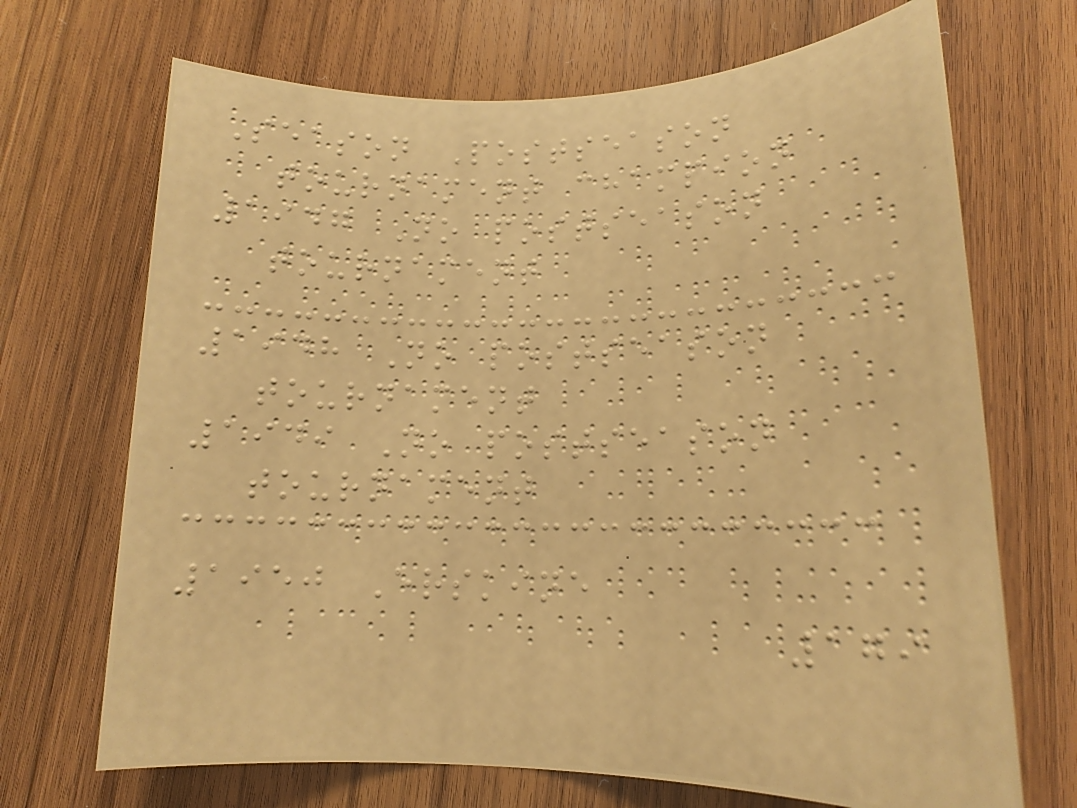Season Postseason
tournament champion
1947 No postseason
tournament
1948 No postseason
tournament
1949 No postseason
tournament
1950 Erskine
179
